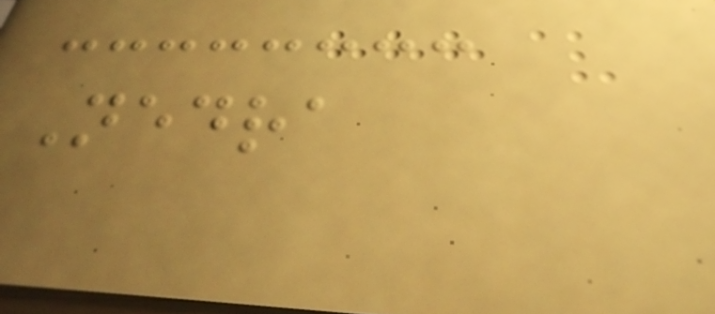Nedra
